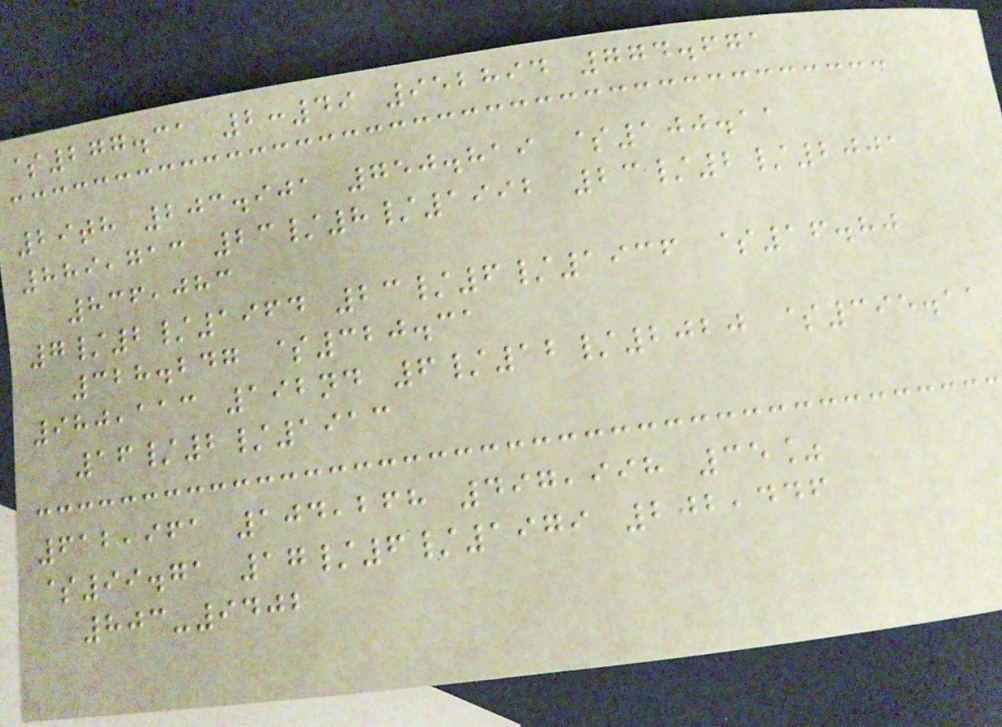$277.31 2:49 952894 774.671
29th 203.901 750.819 $100.11
889,713 23/8/1992 23/2/2001
836,083
7/2/1964 23/6/1936 $16.80
328.247 $320.31
980,113 192nd 6/12/2020 $395.11
16/2/1913
612,961 104,268 497,998 35%
$99.71 17/6/1979 202,446
803-9402
